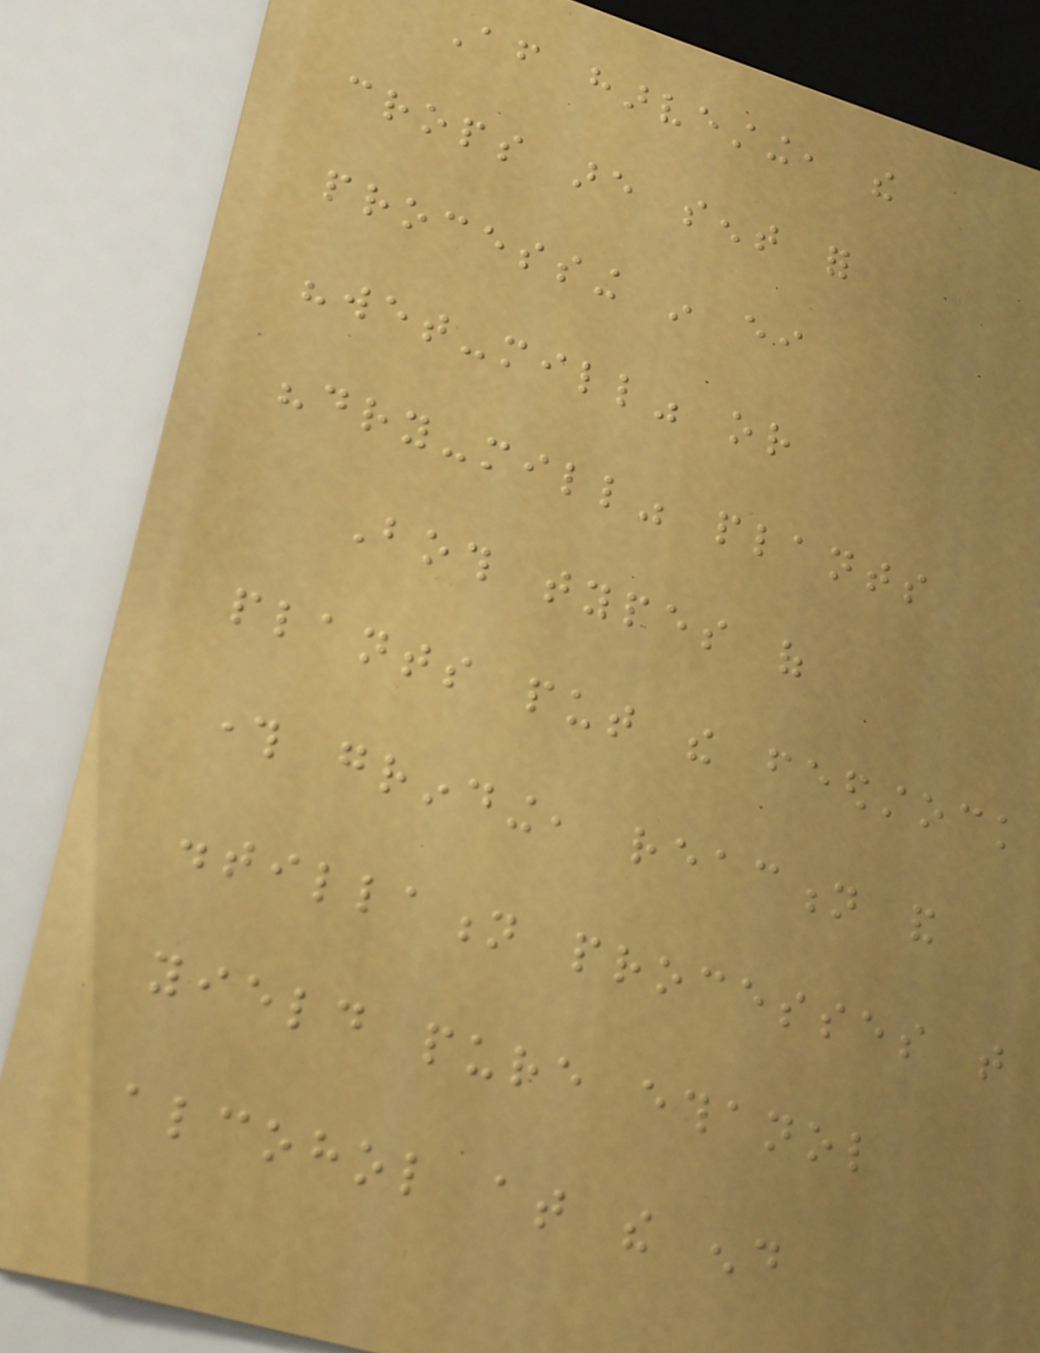After harvesting, the
crops are sent for
processing in either
"wet-mill" or
"dry-mill" plants
Both types of
plants put the feedstock
through grinding, reaction and
distillation processes that
yield pure ethanol
alcohol at the end
